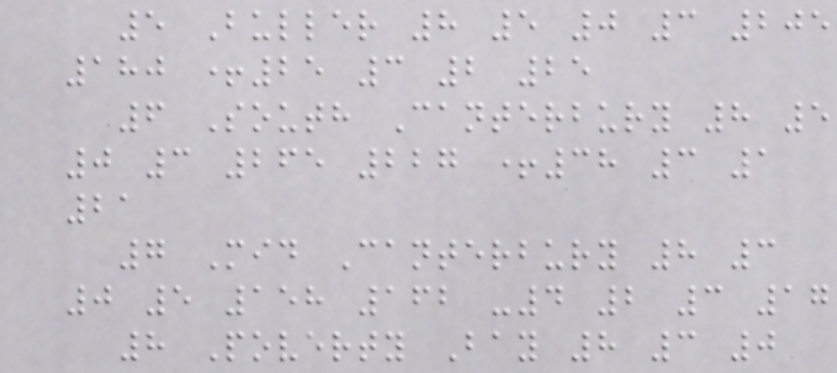5 Buller 8 5 0 3 205
180 +25 3 2 25
6 South Canterbury 8 5
0 3 265 227 +38 3 1
21
7 Mid Canterbury 8 3
0 5 158 162 -4 2 3 17
8 Poverty Bay 8 3 0
